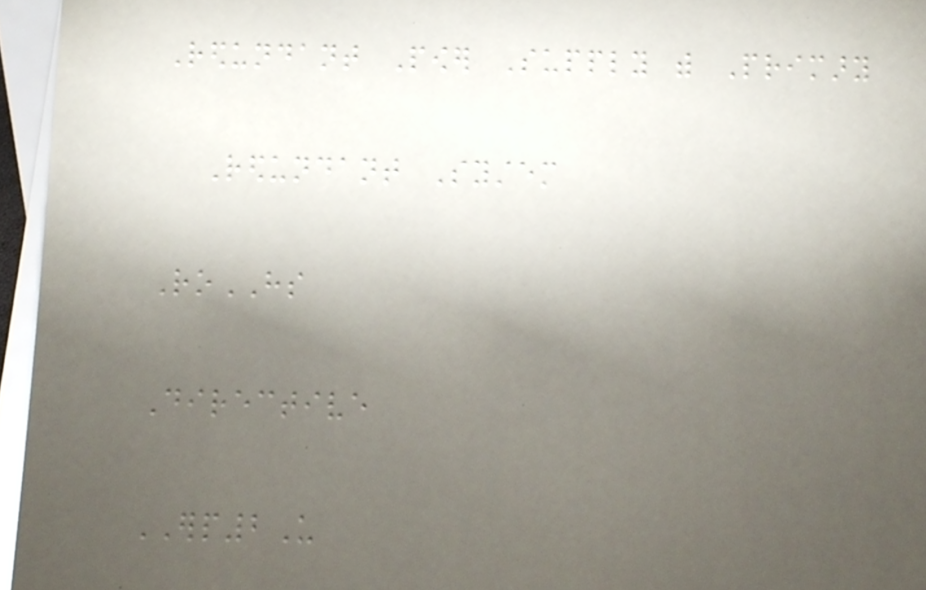Redundant Power Supply with Primary
Redundant System
RoHS
Directive
ERP2U
